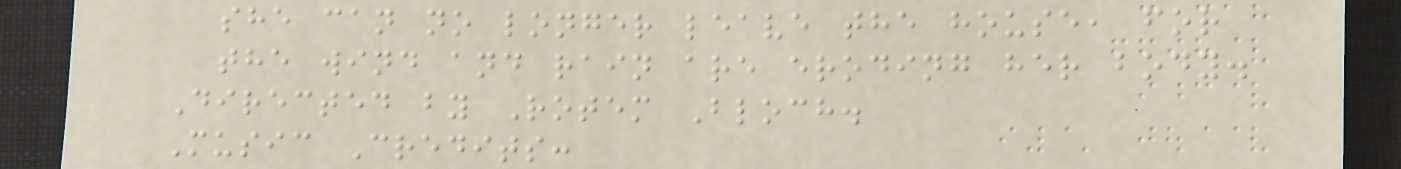she can no longer leave the house, for
the wind and rain are eroding her body.
Directed by Rotem Bloch.
Music Credits:
